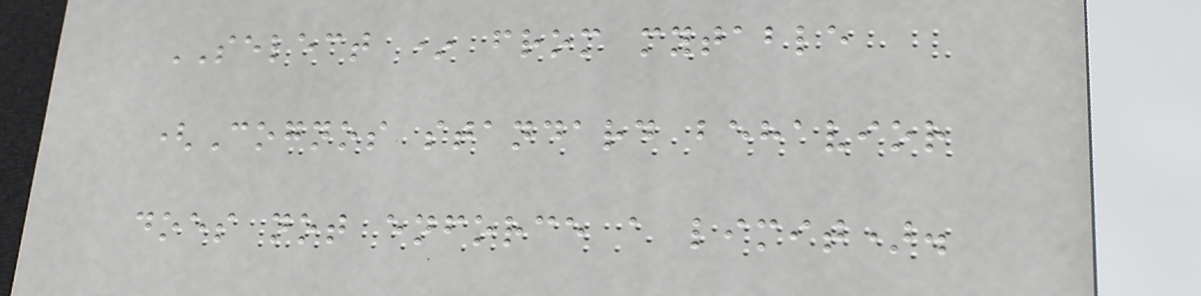SELECT * from mytable
(Cognos standard behavior
does not enforce a limit).
